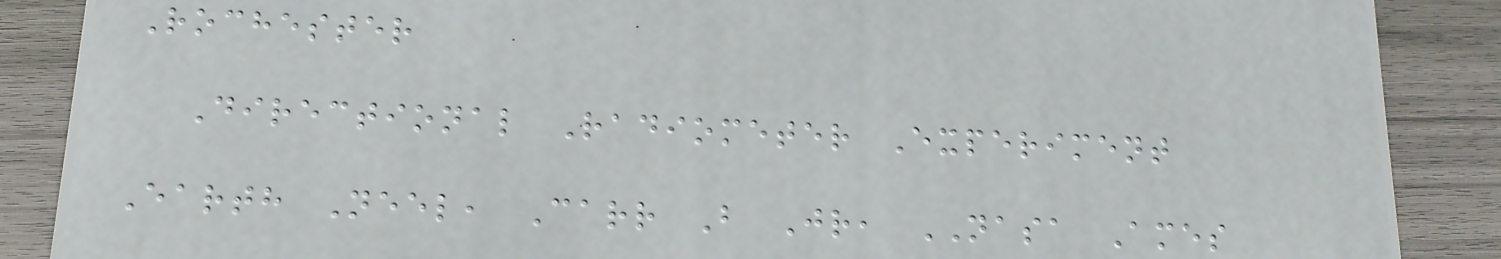Rochester
Directional Radiometer Experiment
Earth Neel, Carr B Jr, NASA Ames
